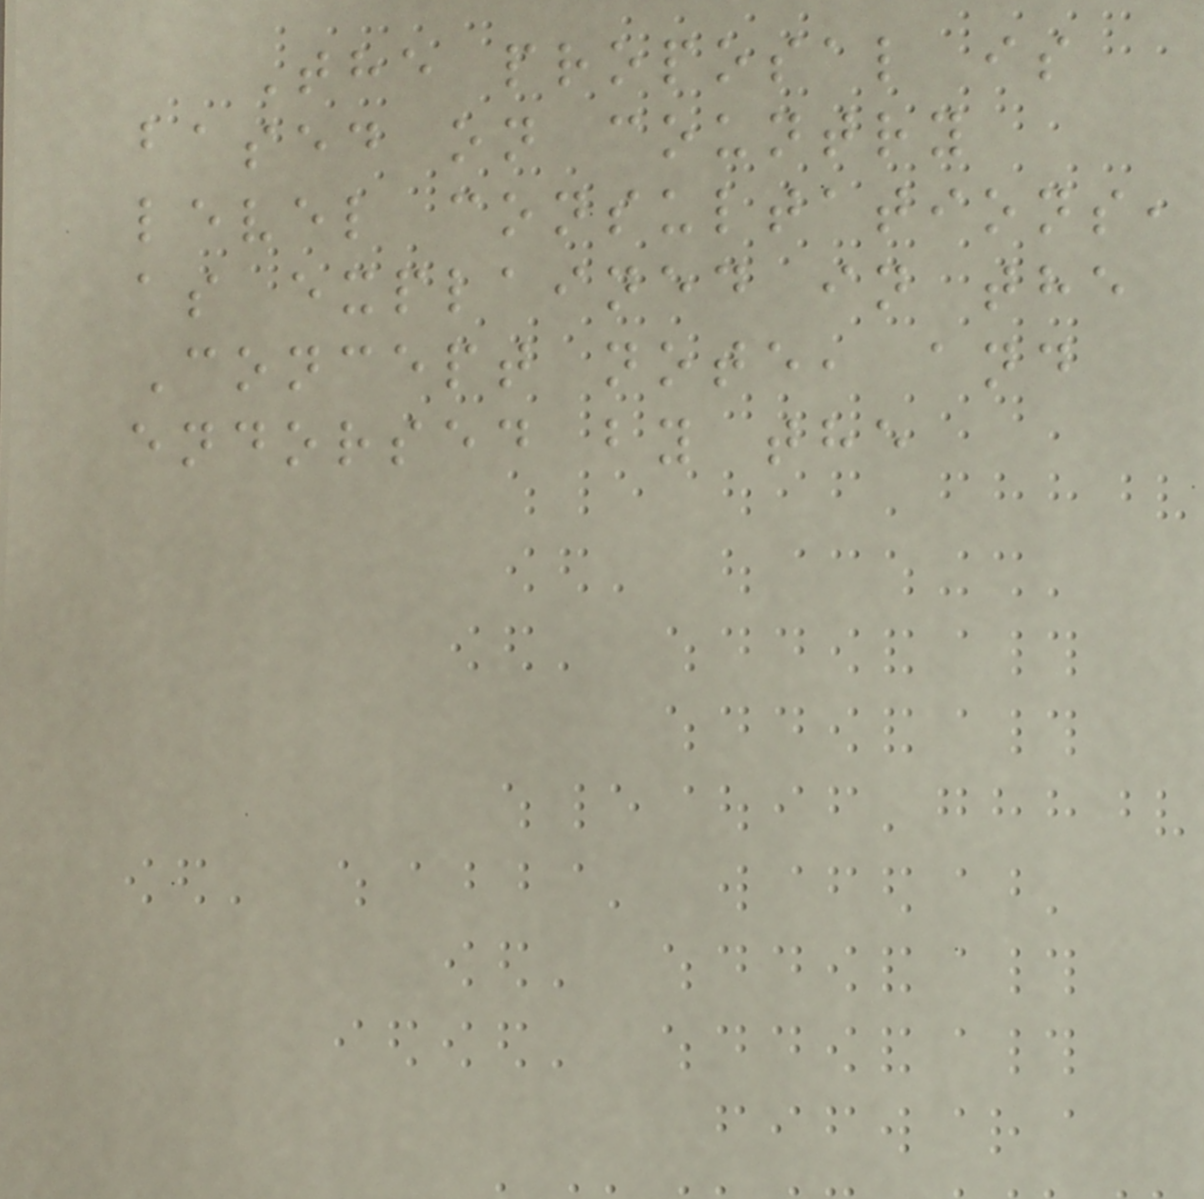The proposal is
based on country
level consultations,
as explained in the
Concept note, and
endorsed by the
